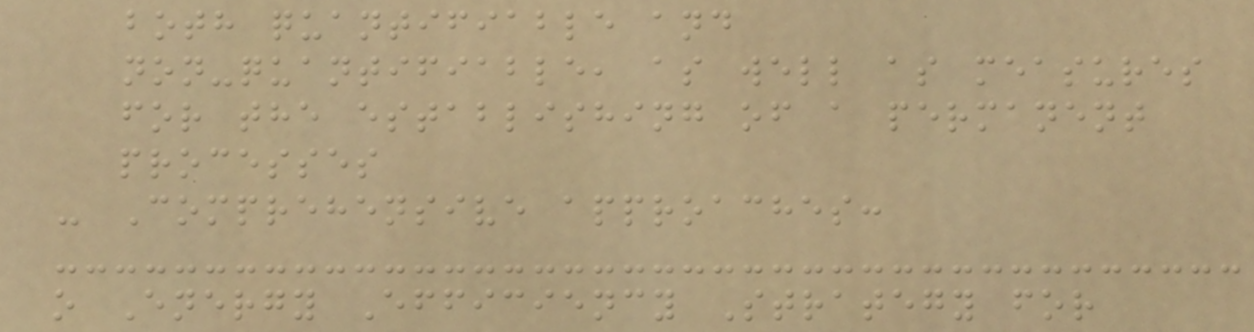both quantifiable and
non-quantifiable, as well as measures
for the establishing of a permanent
processes
- Comprehensive approaches:
o Energy Efficiency Strategy for
